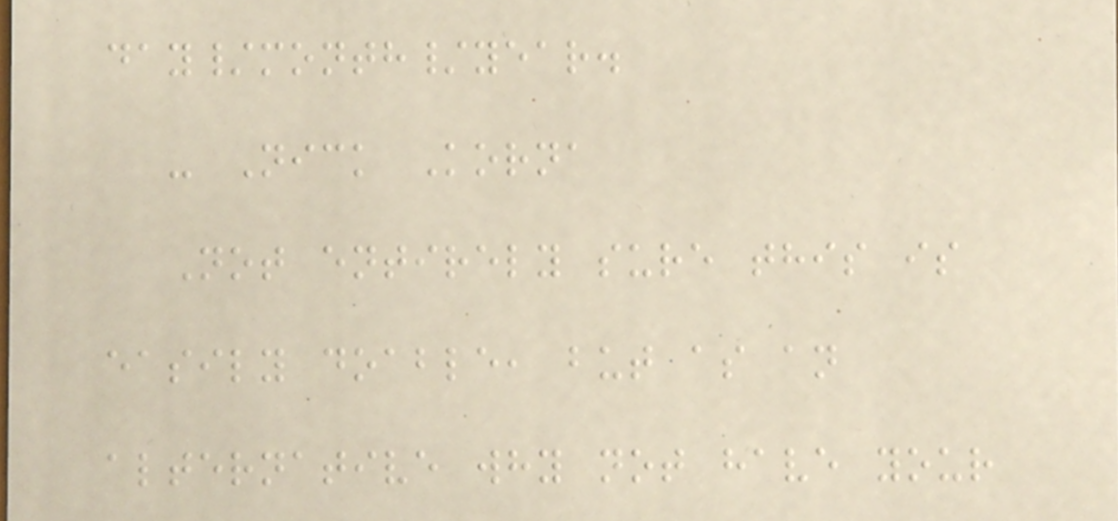day/month/year.
- Nick Korna
Not entirely sure this is
easily doable, but as an
alternative why not have your
